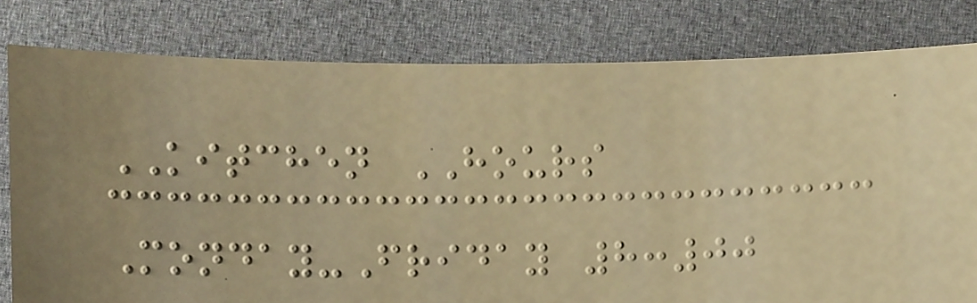KITCHEN HOURS
Monday-Friday 8:00
